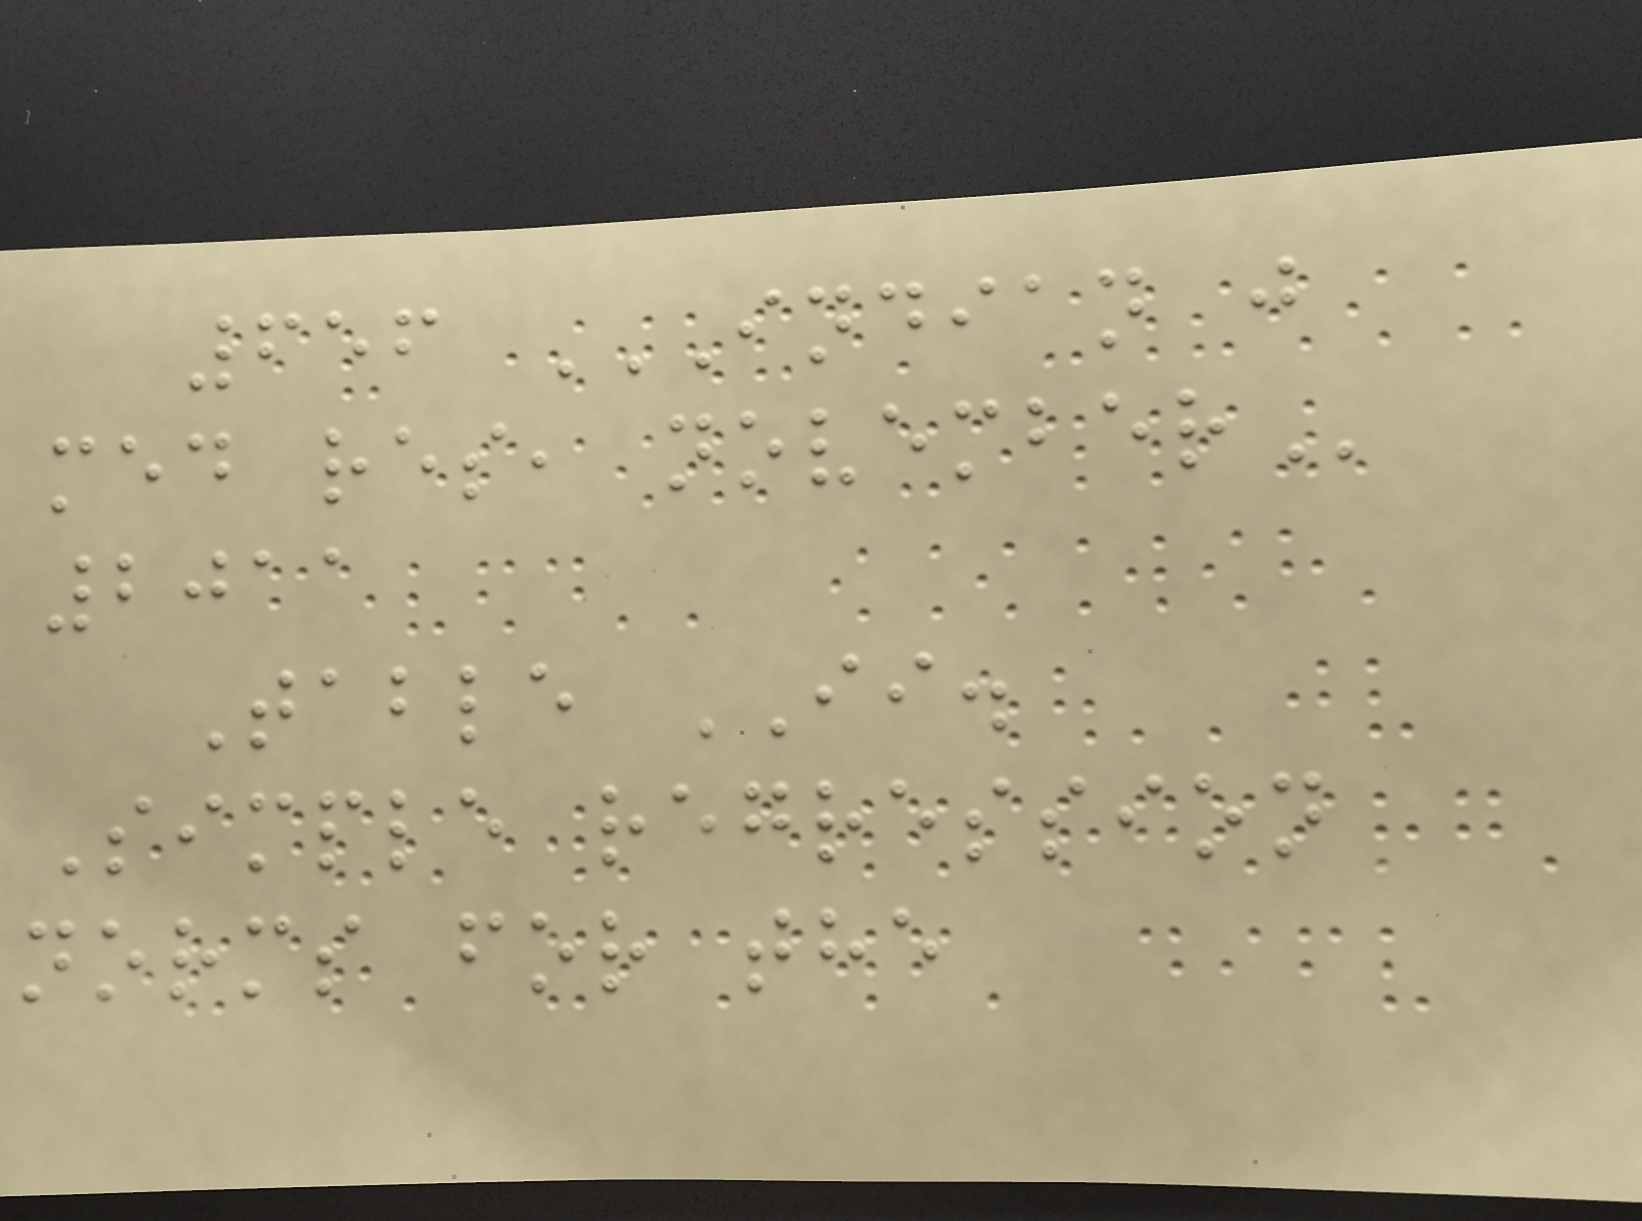656 INDIAN J
MED RES, NOVEMBER
2011
Table II.
Simple regression
norms for the
